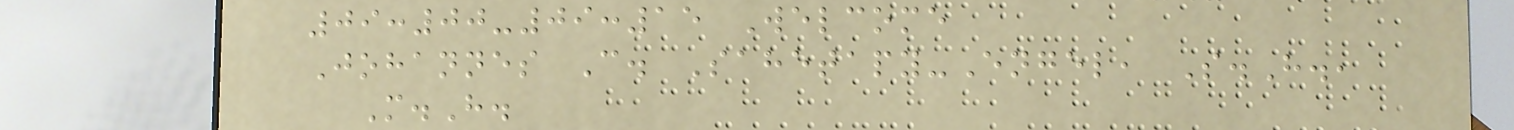09:00-09:15 Welcome
Johannes C. Sahetapy-Engel, S.H.,
M.H.
